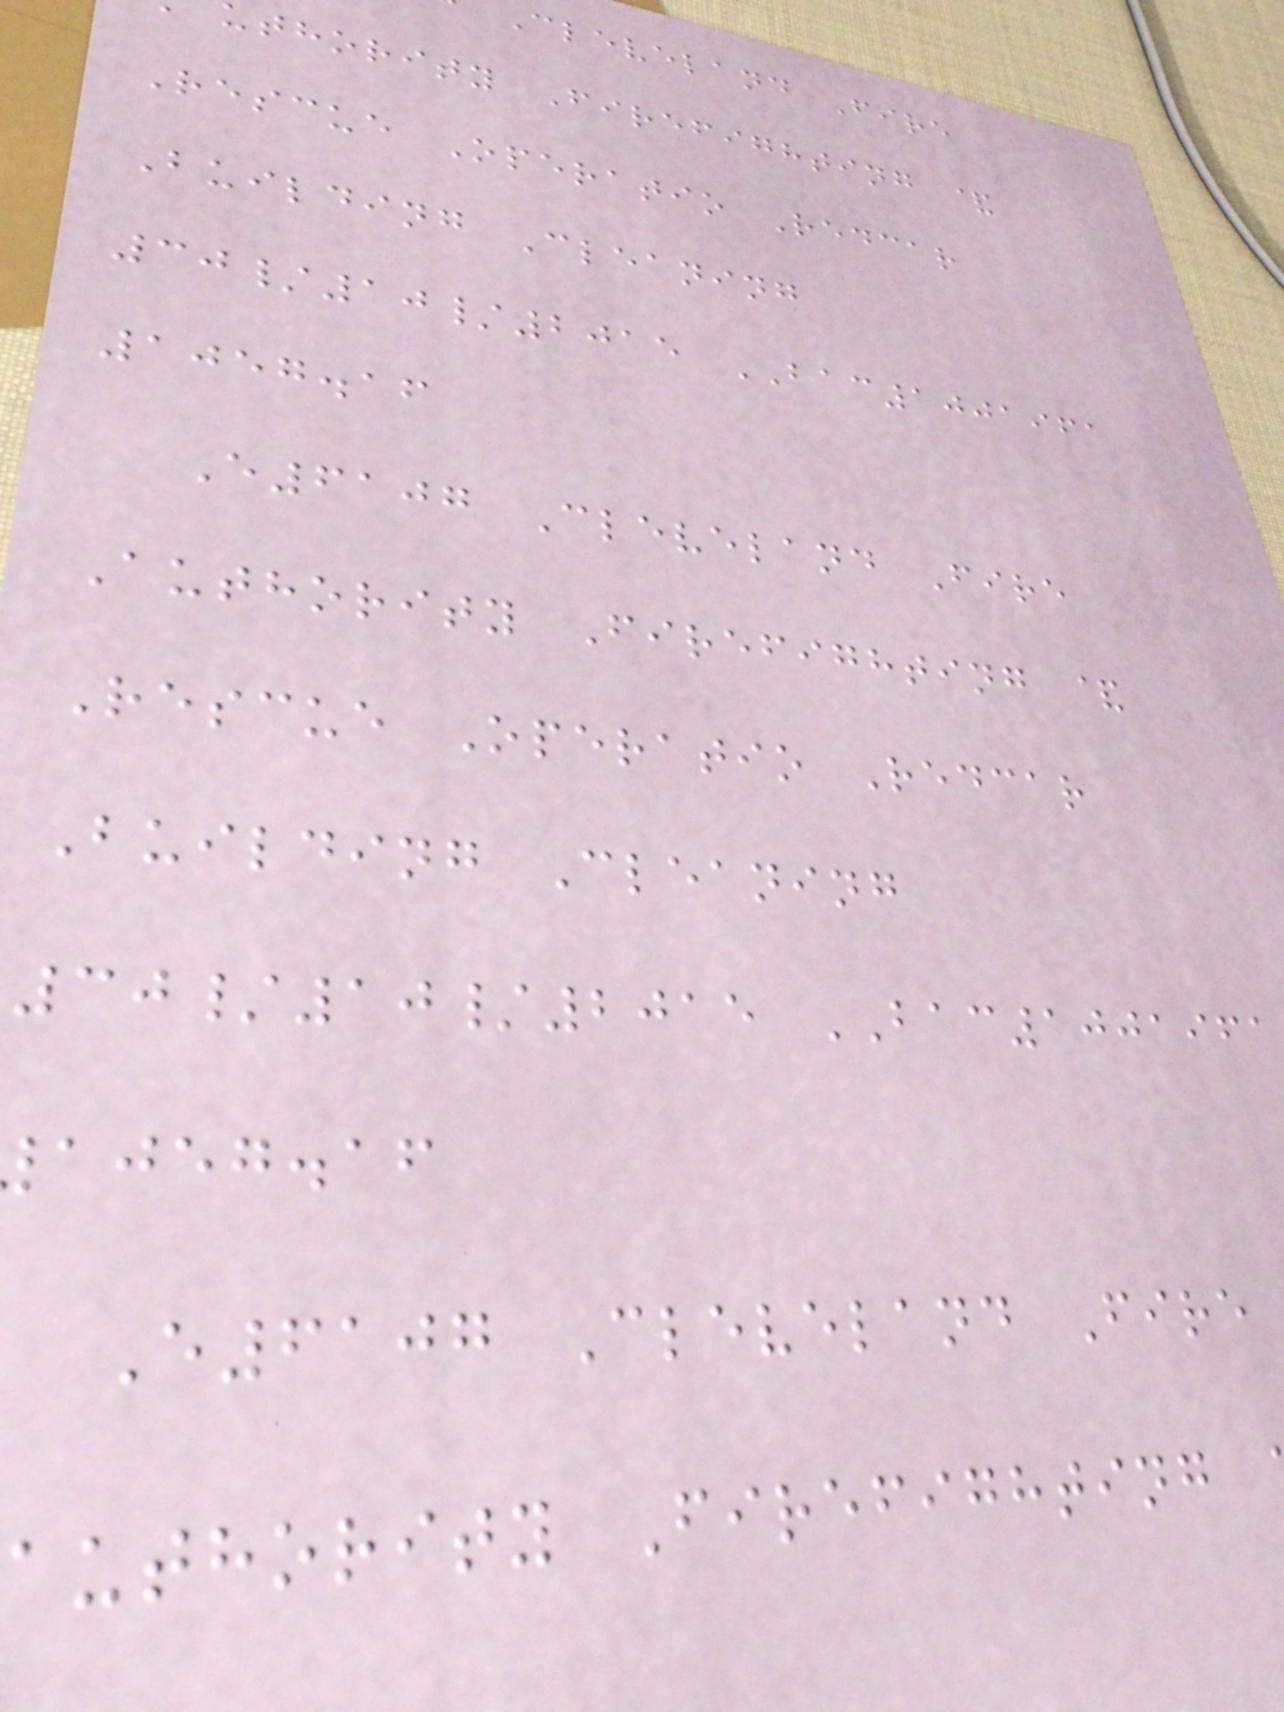Cleveland Fire
uthority Firefighting &
Rescue Operatio Redcar
Building Cleaning
30/10/2015 BAC1001961
1057.16
E6107 Cleveland Fire
Authority Firefighting &
Rescue Operatio Redcar
Building Cleaning
30/10/2015 BAC1001961
ajeg.af
E6107 Cleveland Fire
authority Firefighting
